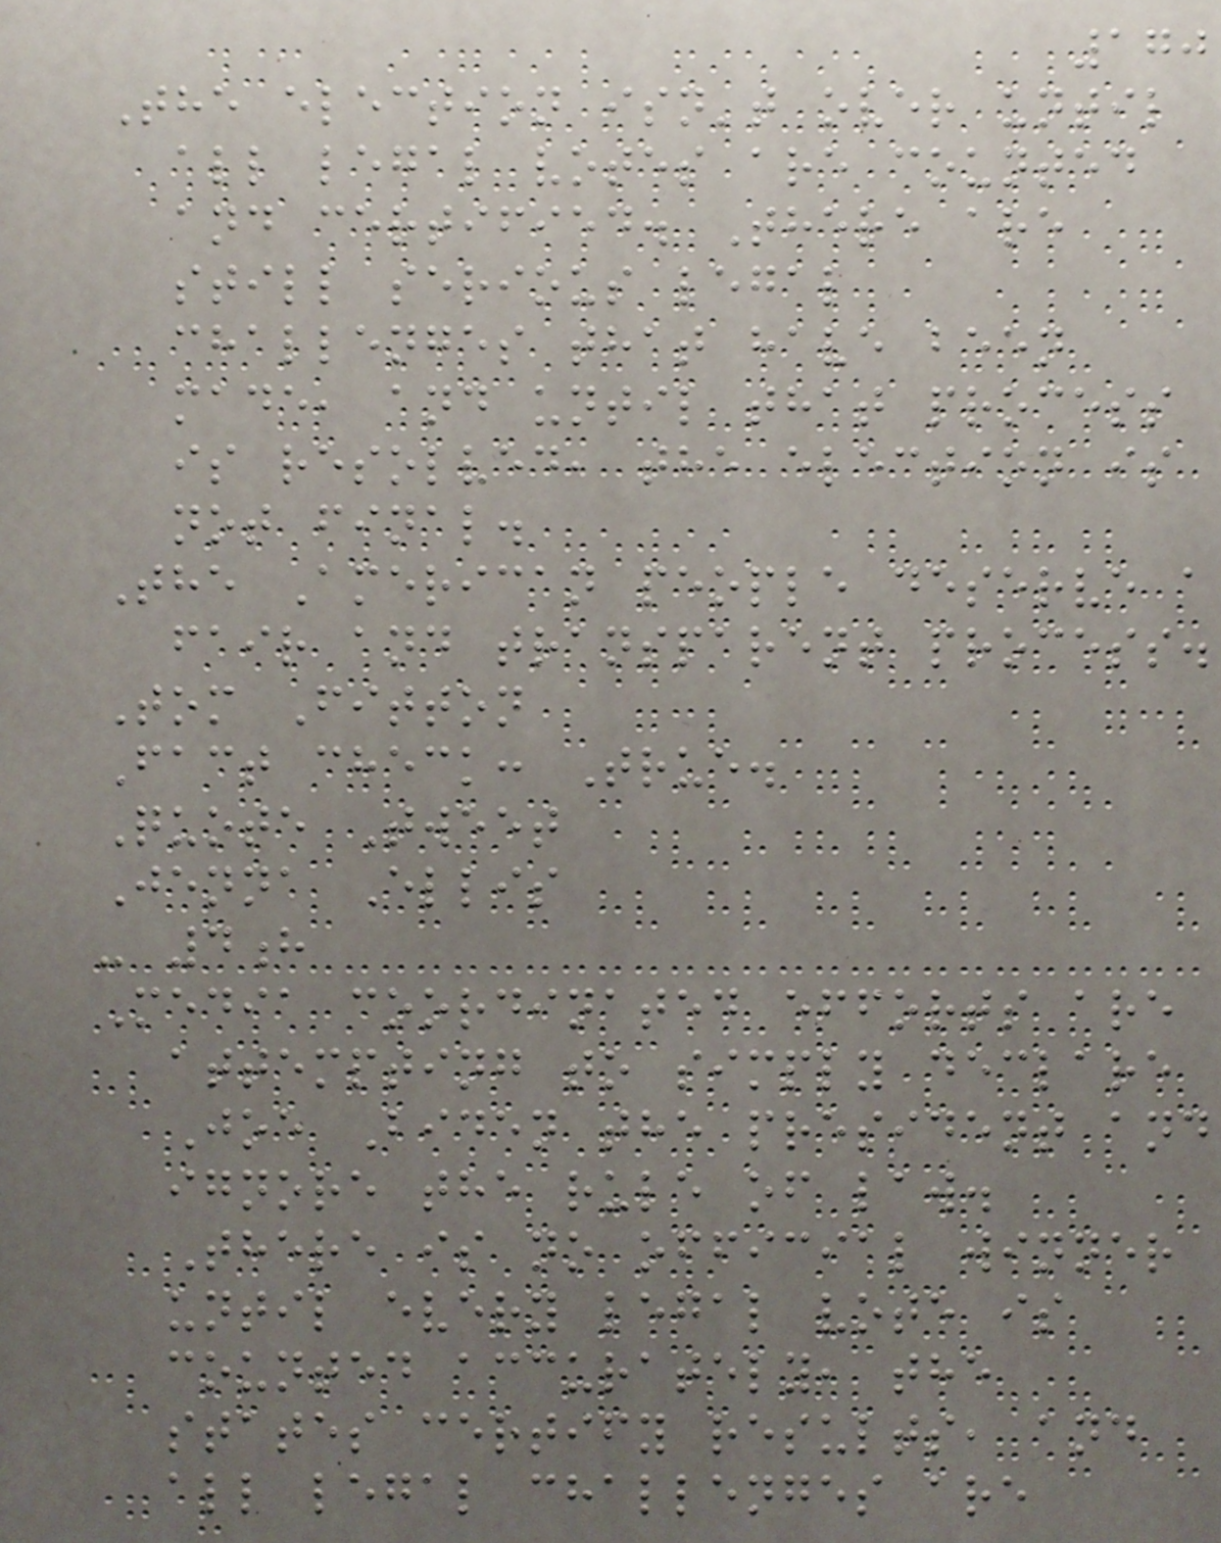170
The election isn't over until
all legal votes are counted
and certified. There are
still serious legal
challenges that have been
made, and until that process
is resolved, the election is
not final.
The American people deserve a
fair and transparent process.
Tom Fitton
Fact check: True.
Quote Tweet
Jenna Ellis
- 4h
Media coordinated efforts are
attempting to simply declare
Joe Biden the president and
ignore the rule of law.
There is no official winner
until every legal vote is
counted accurately, the
states certify results, and
all legal challenges are
